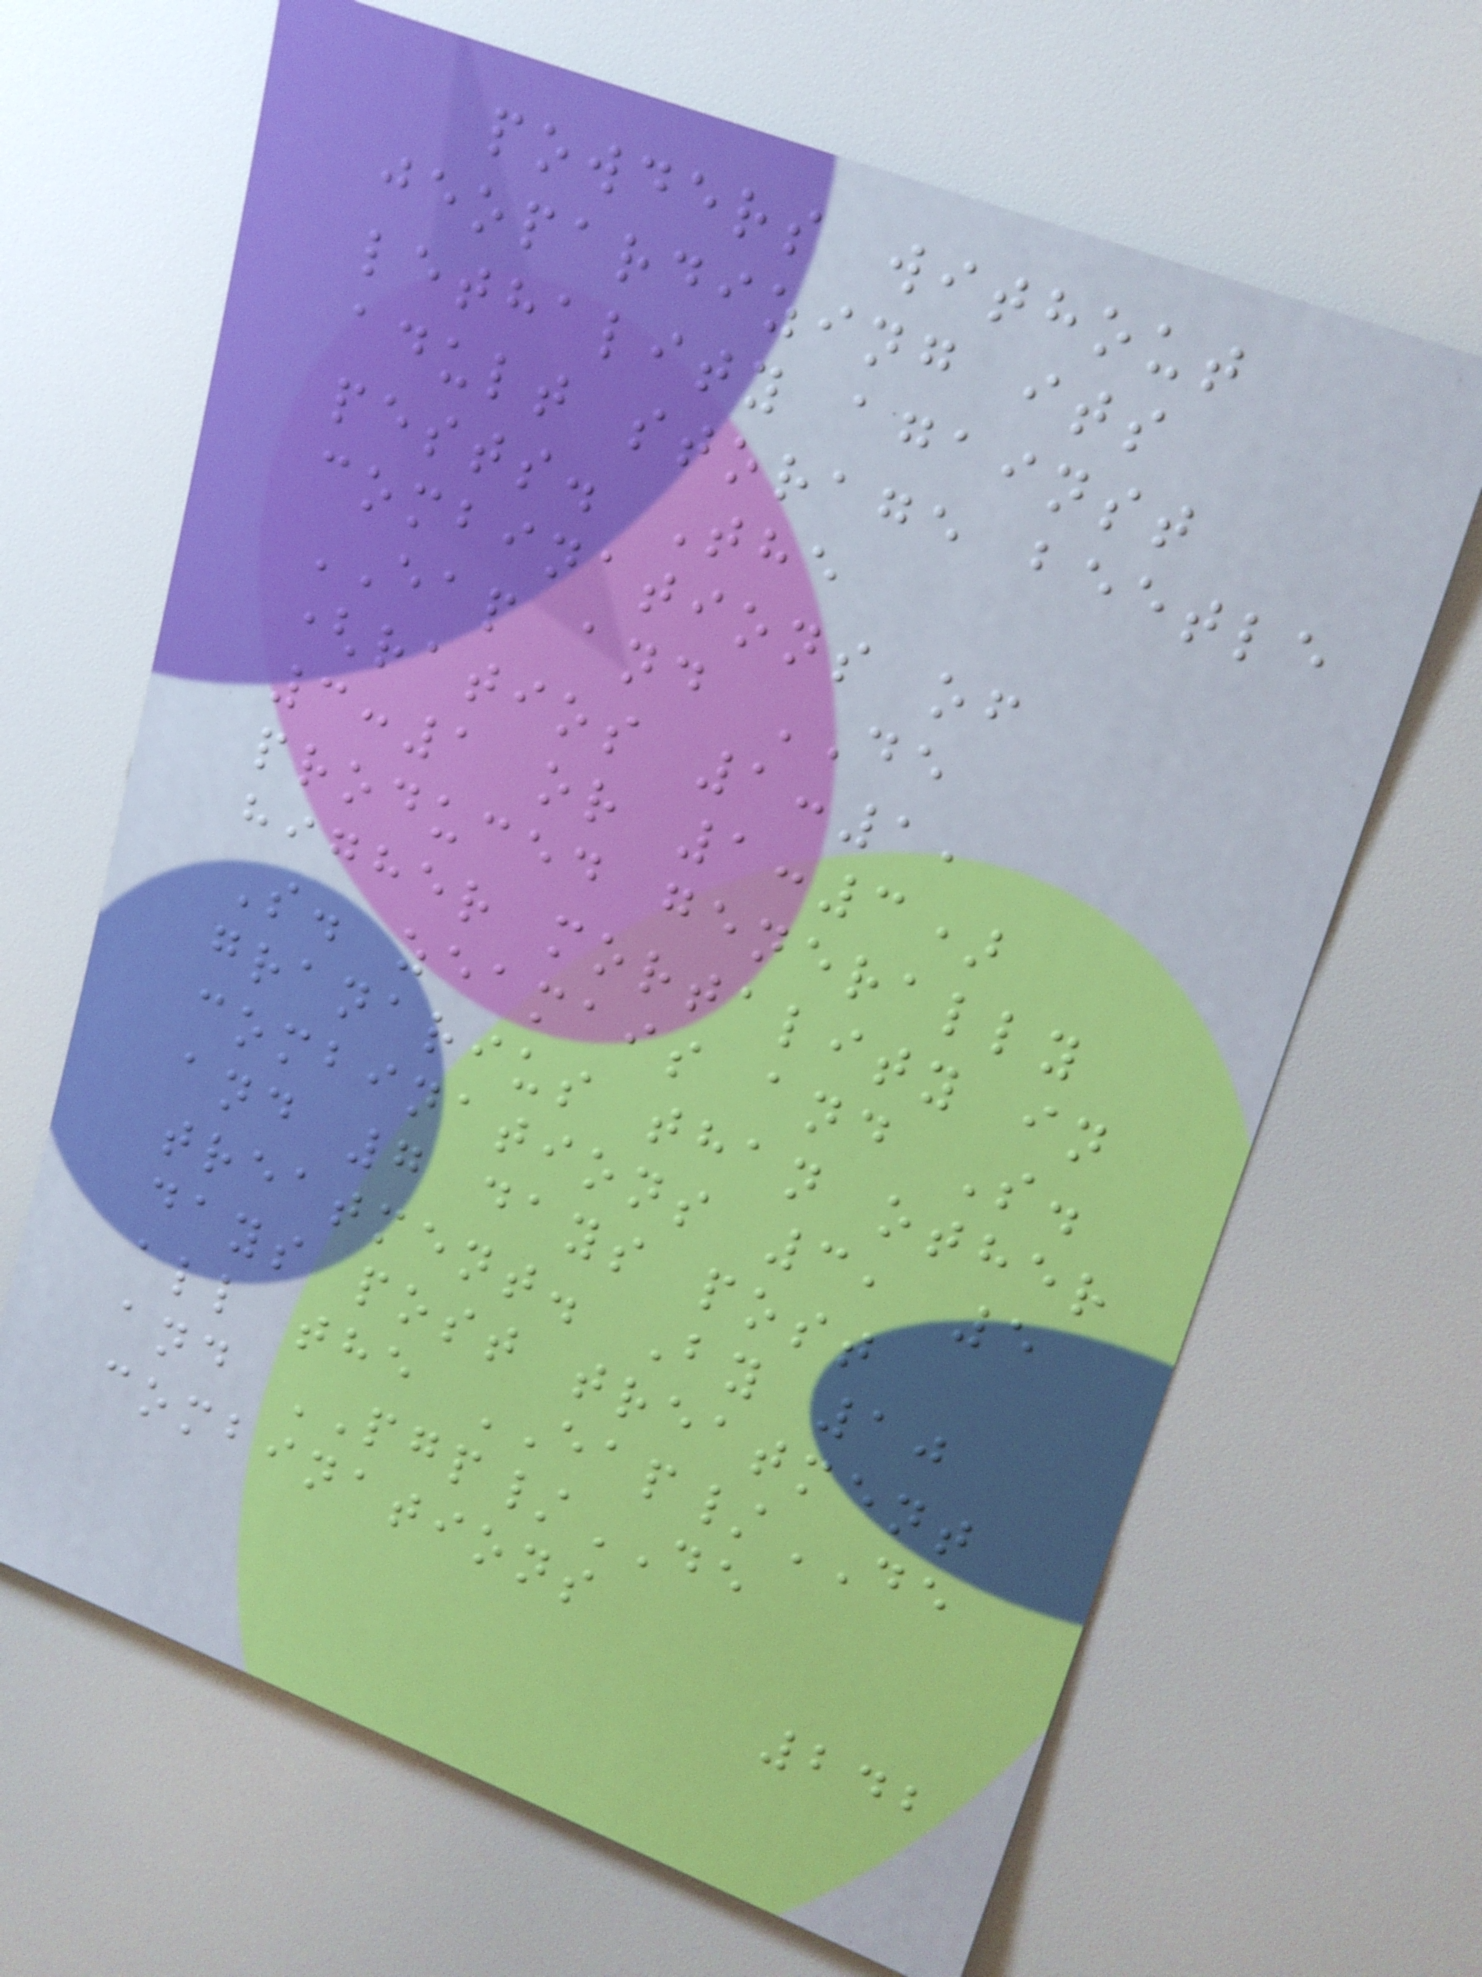powders without
jeopardizing its
lethality against
adult storage beetle
pests. The
combinations of
EAP and DE
(ratios 1:1,
3:1 or 1:3)
produced generally
higher mortality in
S. zeamais and S.
granarius than other
combinations 3, 5
and 7 days post
treatment. By 10
days post treatment
all the EAP/DE
and PGP/DE
combinations
242
